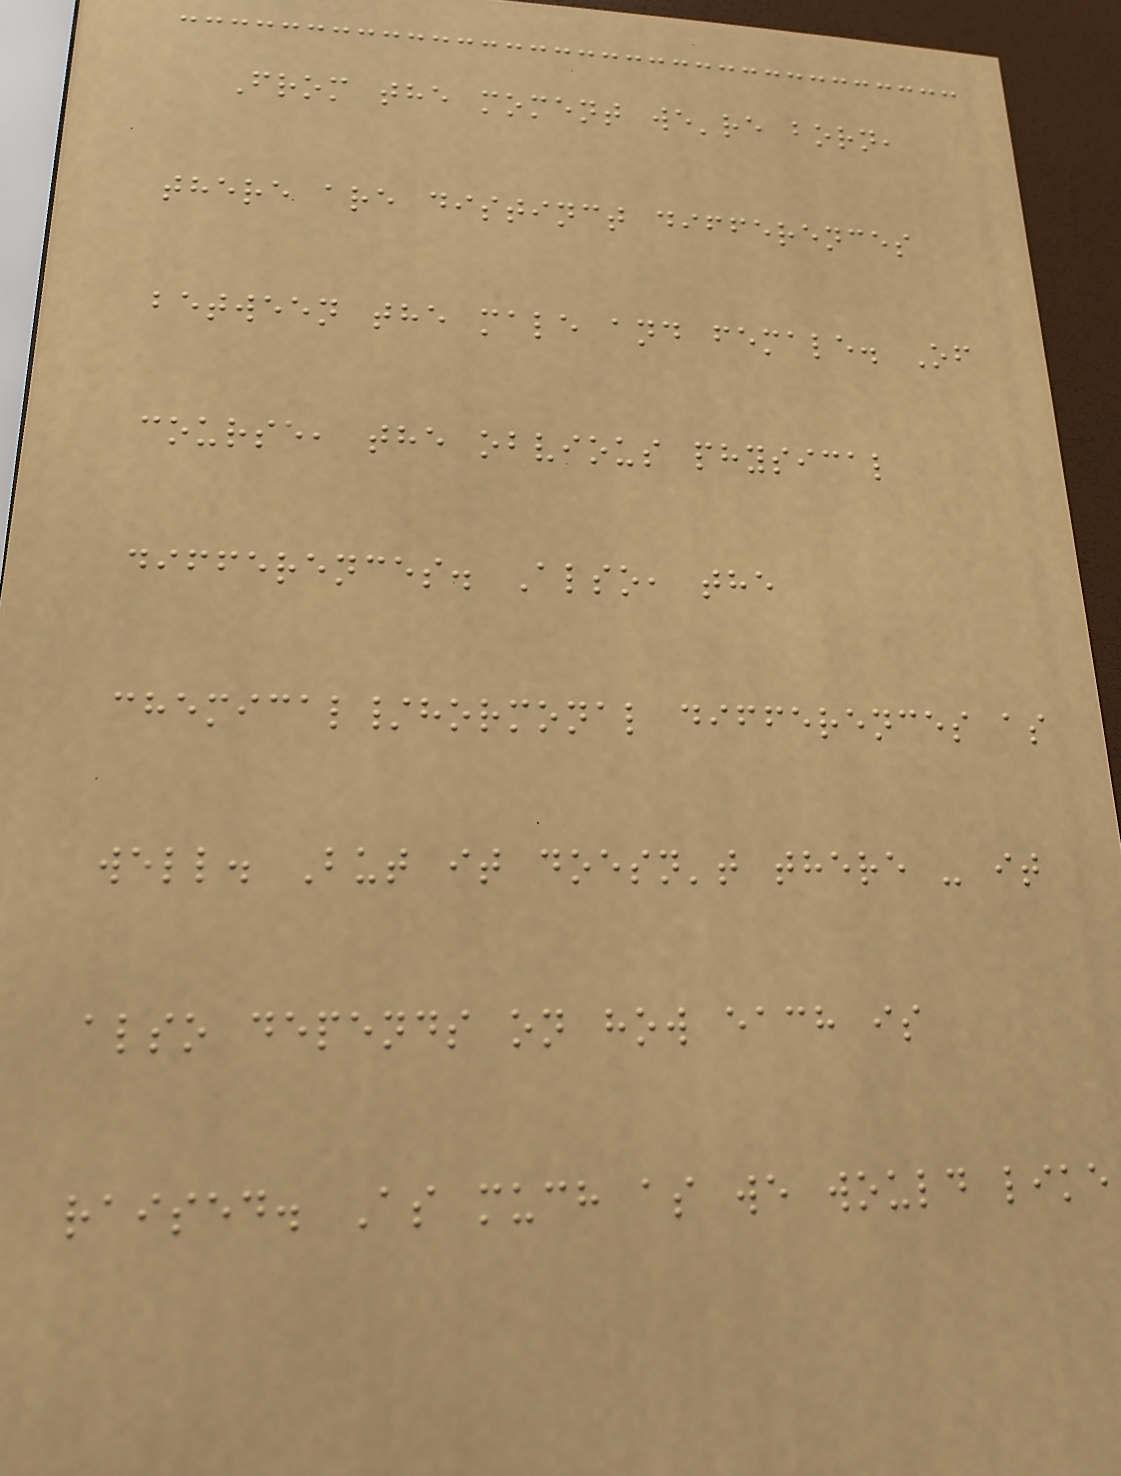From the moment we're born,
there are distinct differences
between the male and female. Of
course, the obvious physical
differences. Also, the
chemical/hormonal differences as
well. But it doesn't there - it
also depends on how each is
raised. As much as we would like
